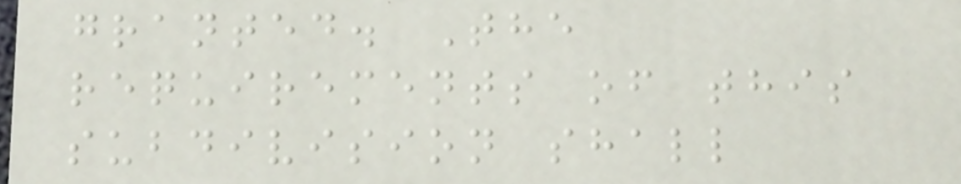granted. The
requirements of this
subdivision shall
